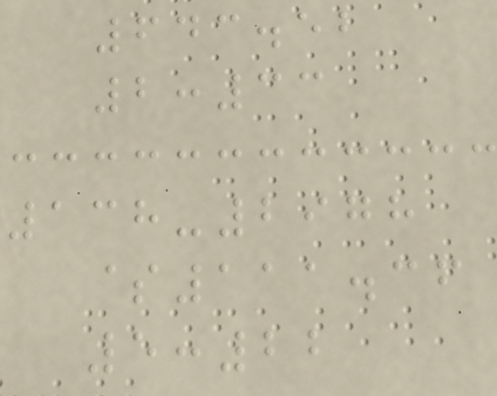643.52
2:33
138-2978
$111.36
5:22
